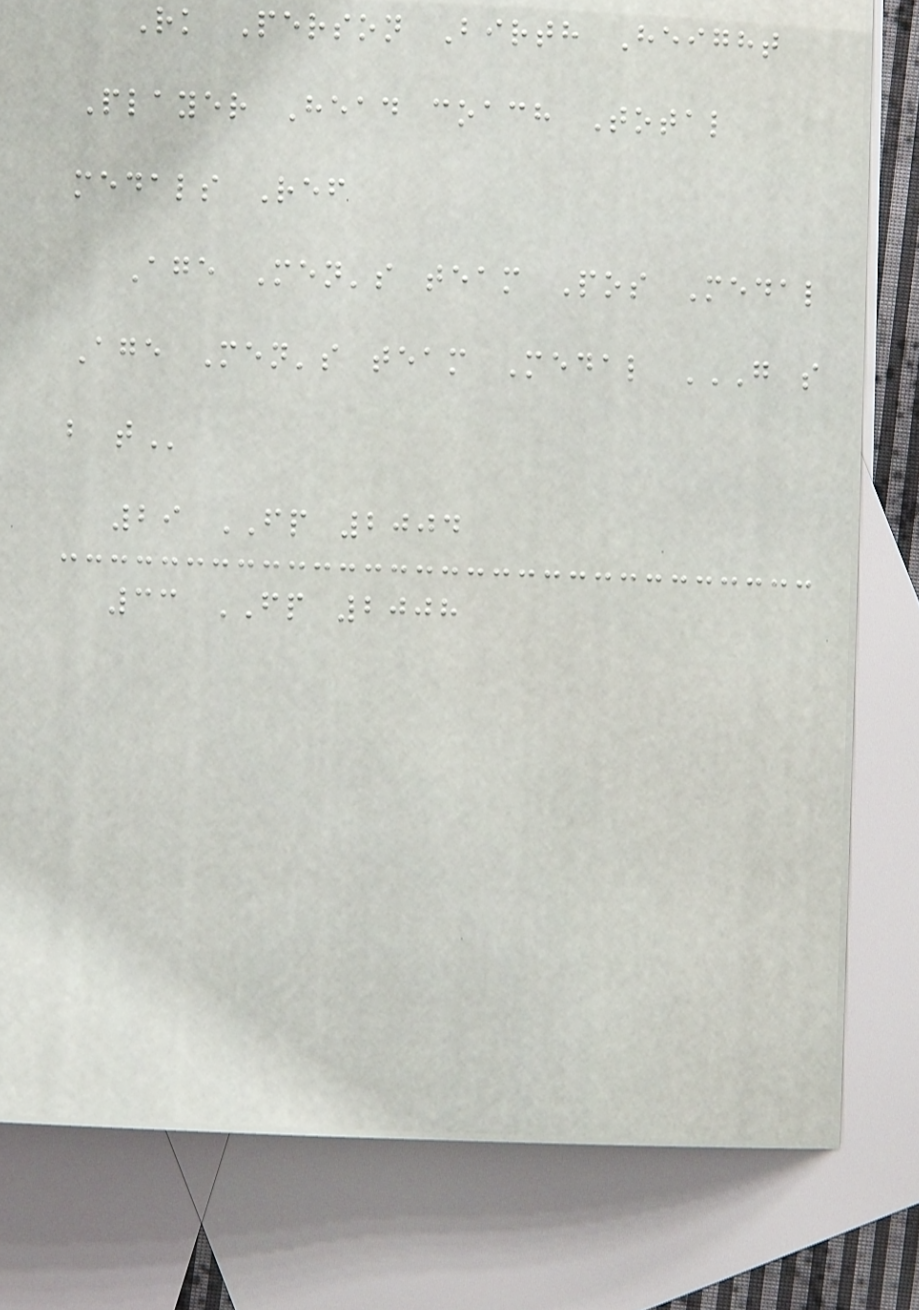Rk Person Birth Height
Player Head coach Total
medals Ref
Age Men's team Pos Medal
Age Men's team Medal G S
B T
29 FP 2004
33 FP 2008
